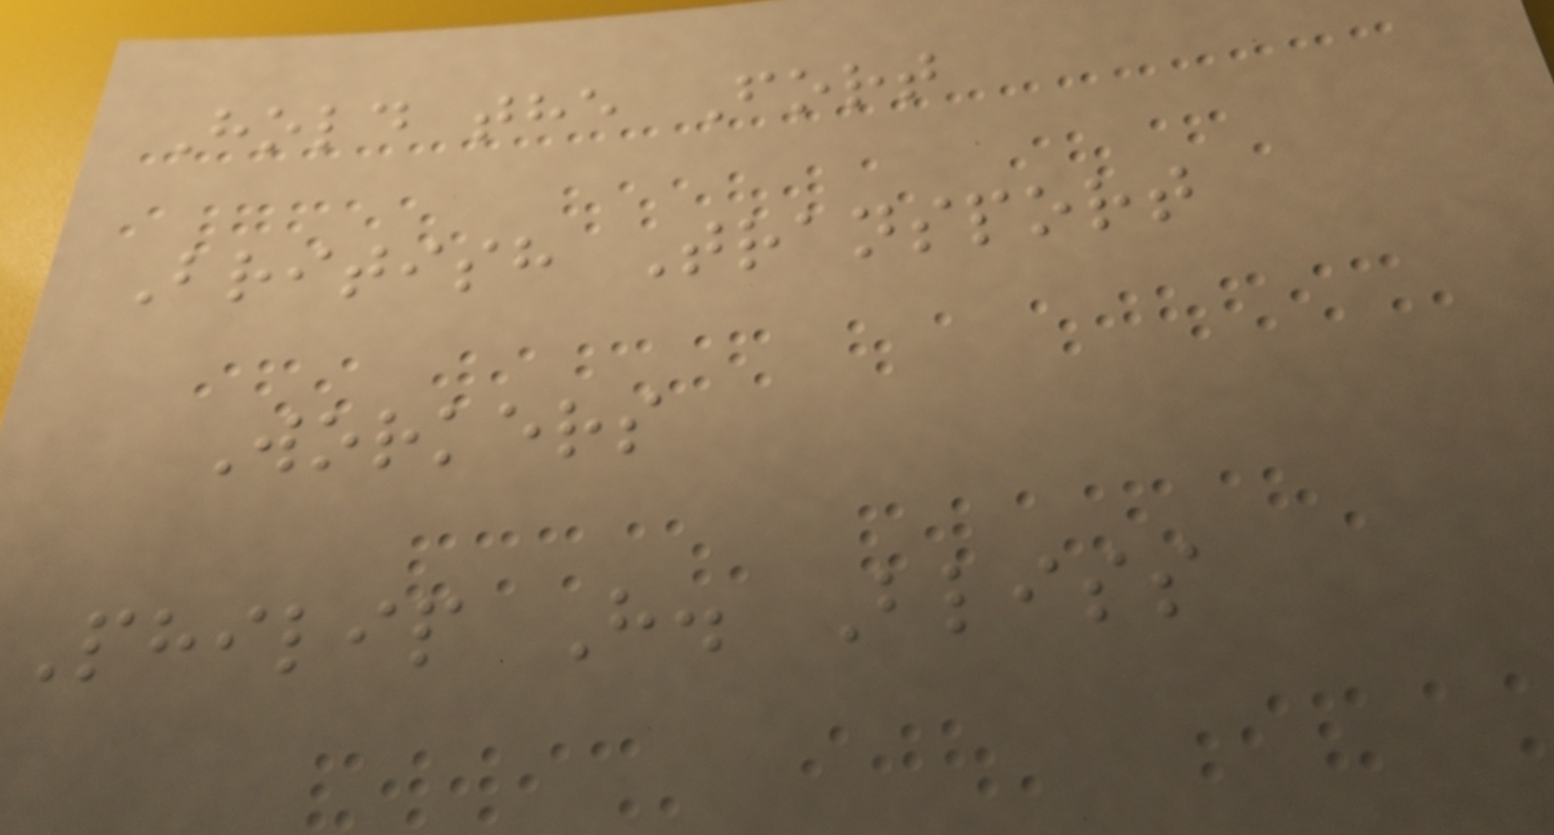Hold the Fort
British Transport
Workers
Philip H. Bliss
